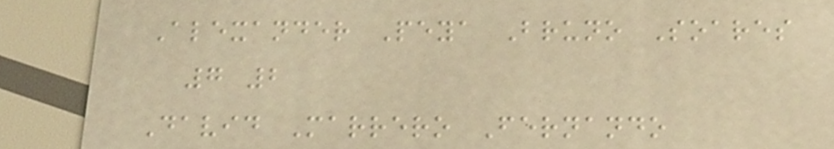Alexander Peya Bruno Soares
7 2
David Marrero Fernando
